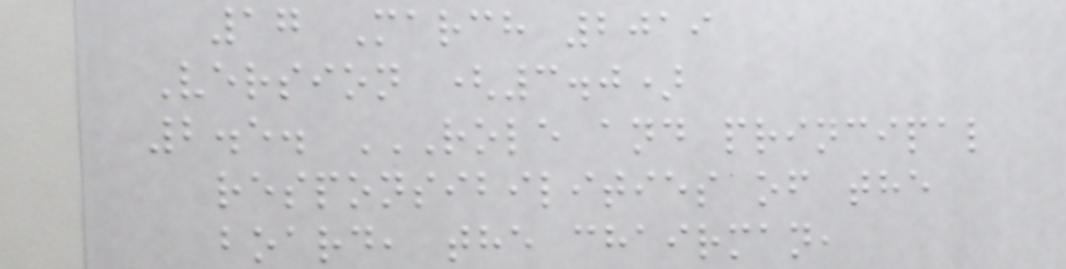17 March 2019
Version (3.0)
2.5. ROLE AND PRINCIPAL
RESPONSIBILITIES OF THE
BOARD, THE CHAIRMAN,
